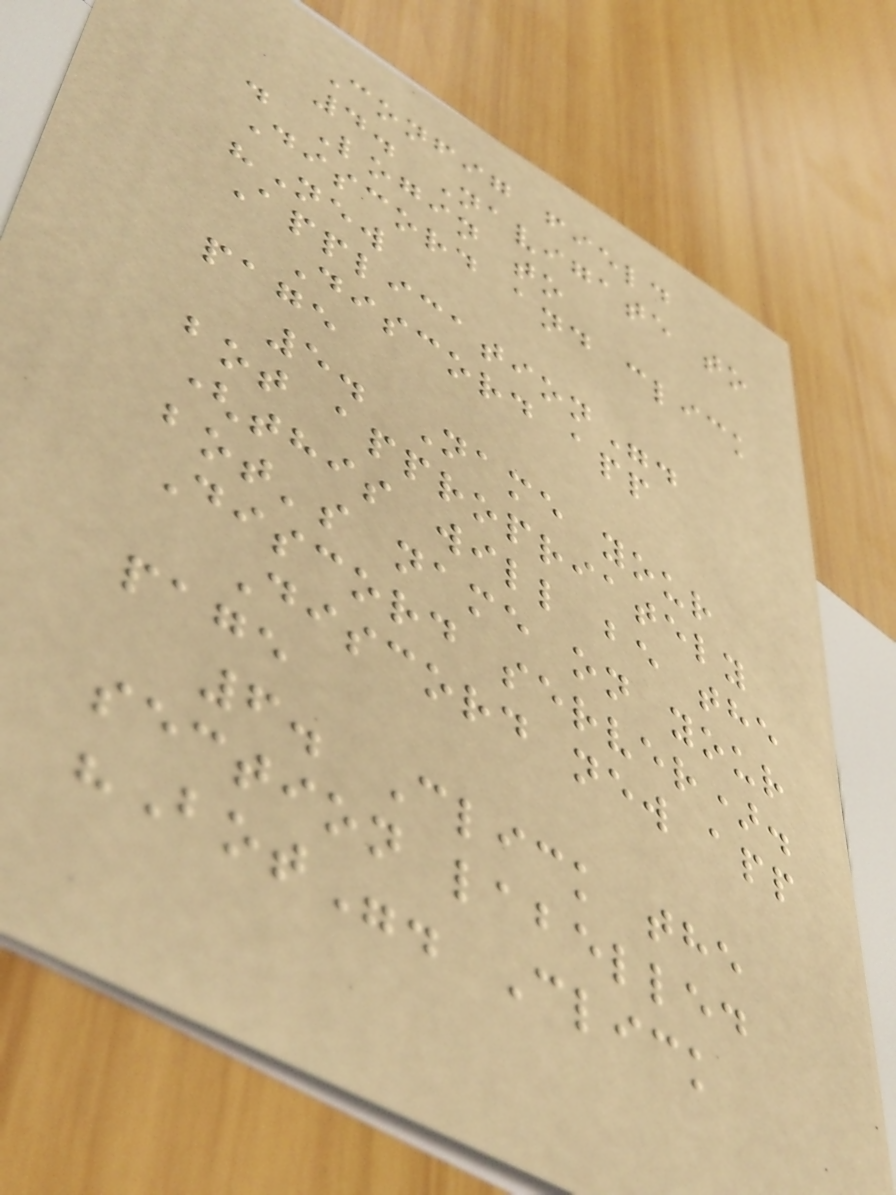Config field
4. Navigate to
. Login to
Discord and click
"New
Application".
Discord app
page
5. Name your
bot appropriately
(this will be the
bot's name on your
Discord server).
Discord new app
page
6. Click the
section labelled
"Bot". Click
